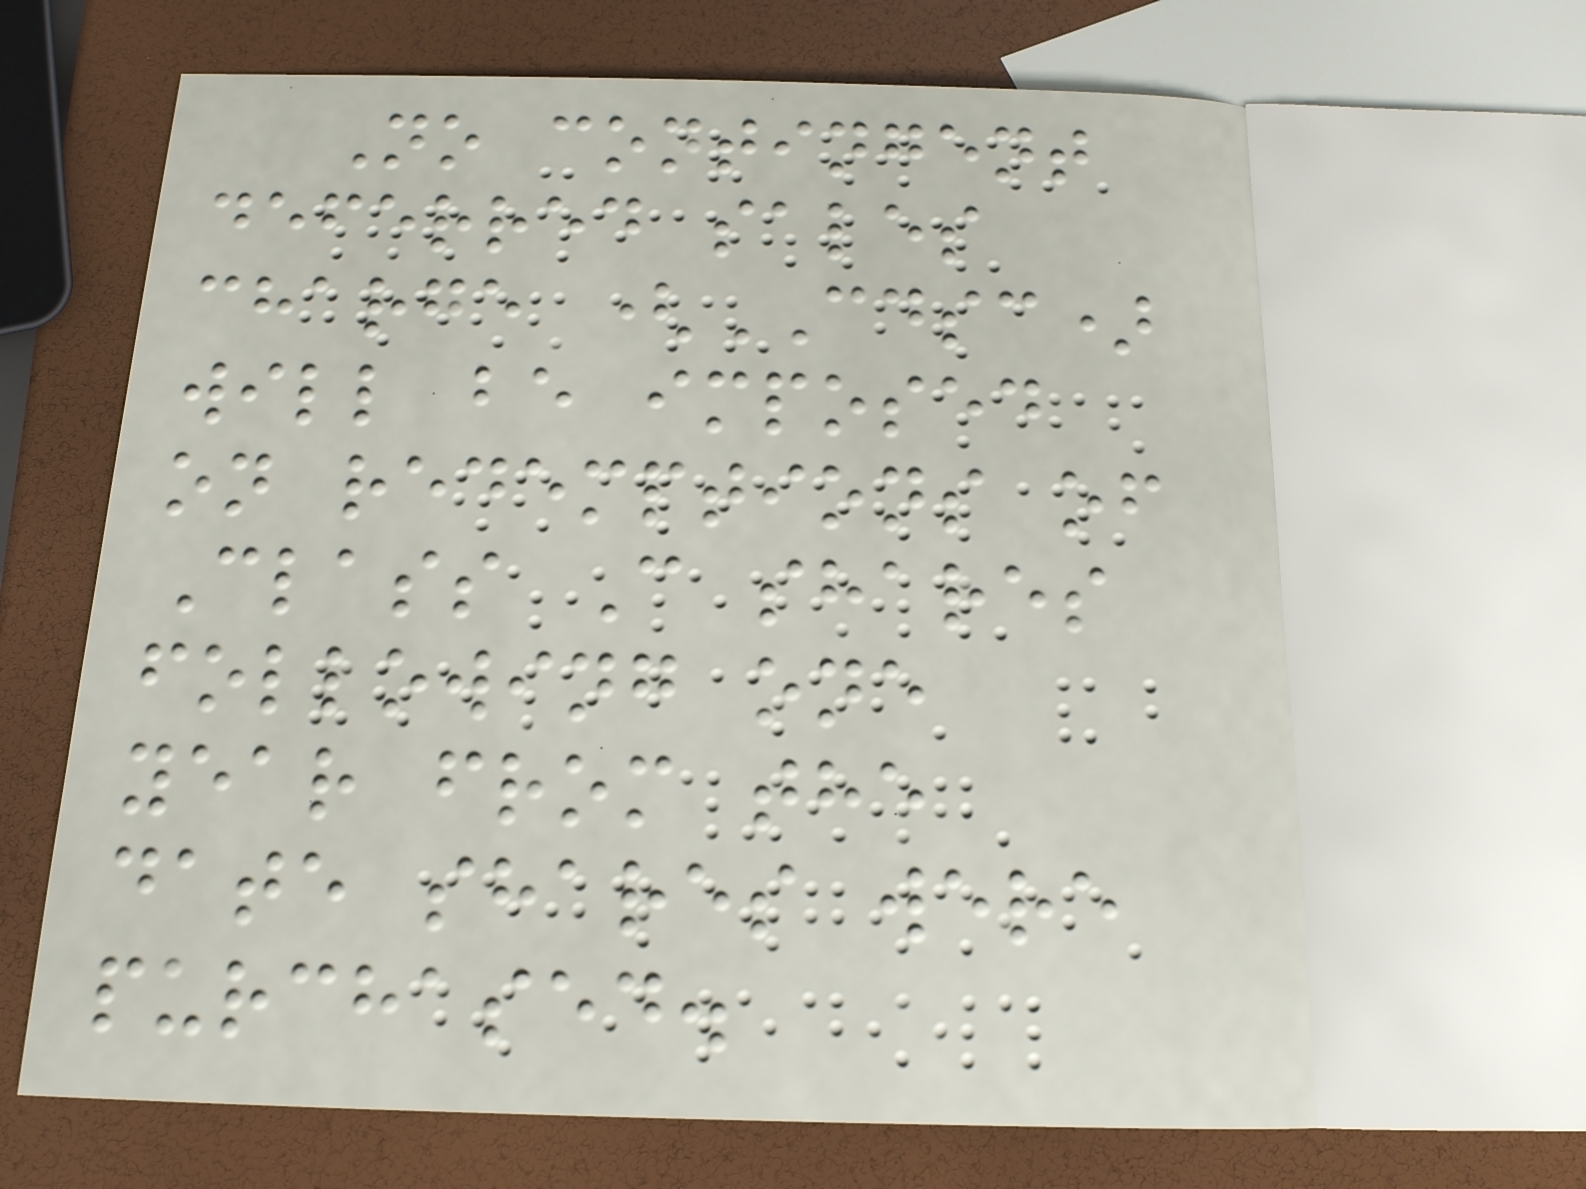No contingent
deferred sales
charge (CDSC)
will be imposed
on redemptions of
Class C shares
following one
year from the
date shares were
purchased.
